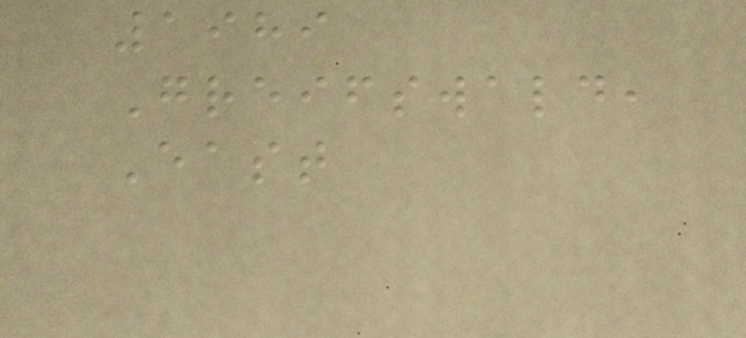1989
Greifswald,
East
